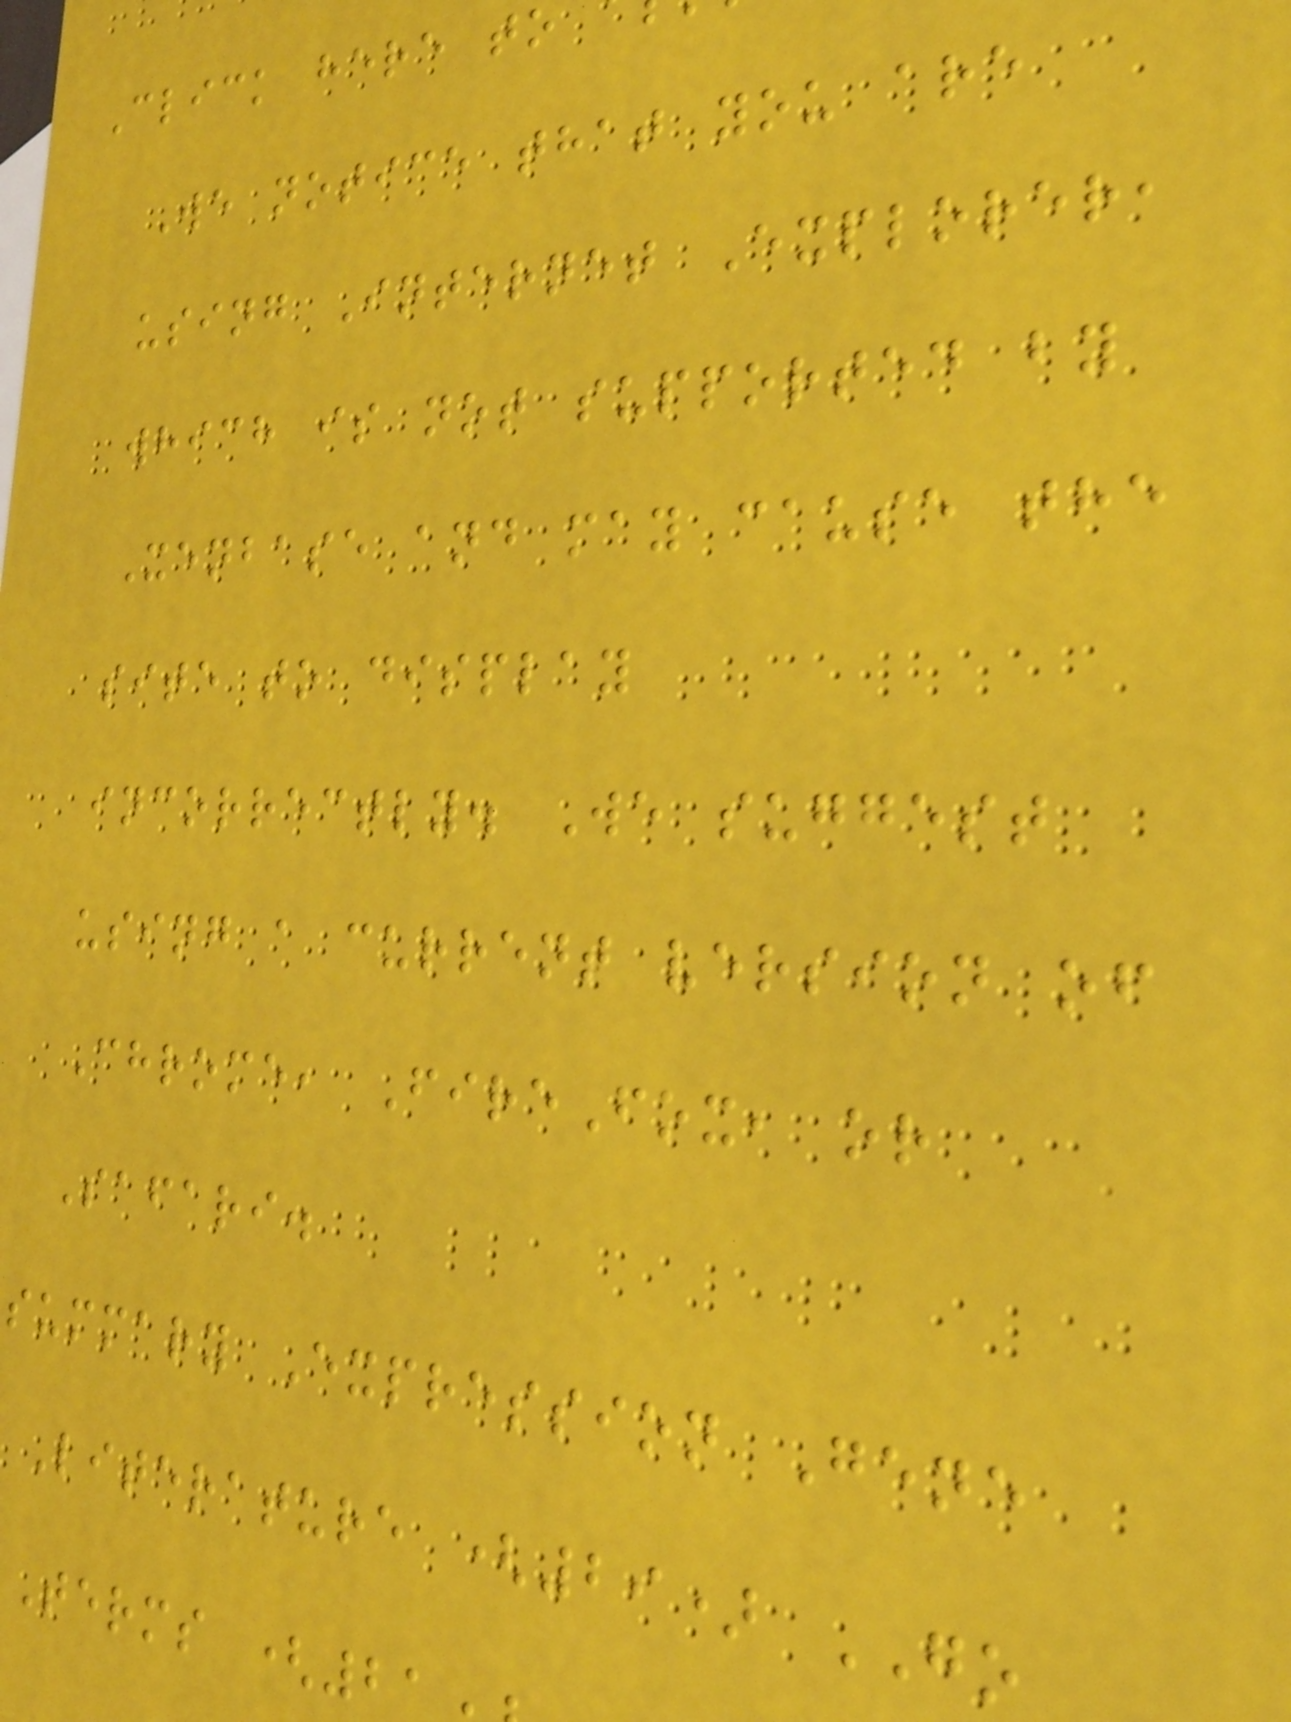Click here to
We notice that you are
using Internet Explorer,
which is not supported by
Xenbase and may cause the
site to display
incorrectly. We suggest
using a current version of
Chrome, FireFox, or
Safari.
summary Expression Gene
Literature (29) GO
Terms (2
